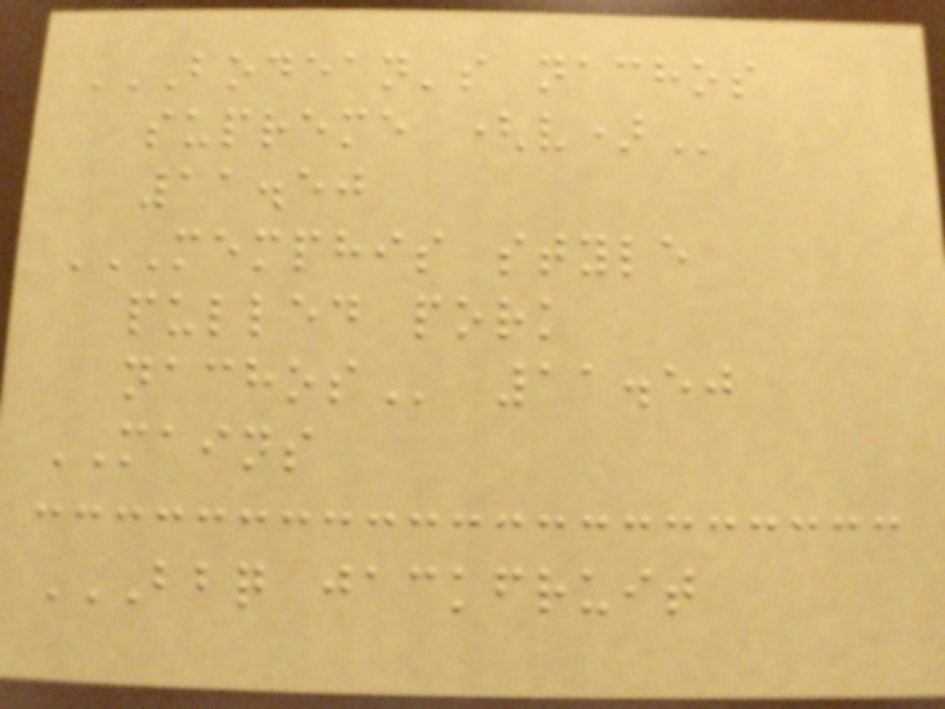BODEAN'S NACHOS
SUPREME (V)
11.50
MEMPHIS STYLE
PULLED PORK
NACHOS 11.50
MAINS
BBQ JACKFRUIT
